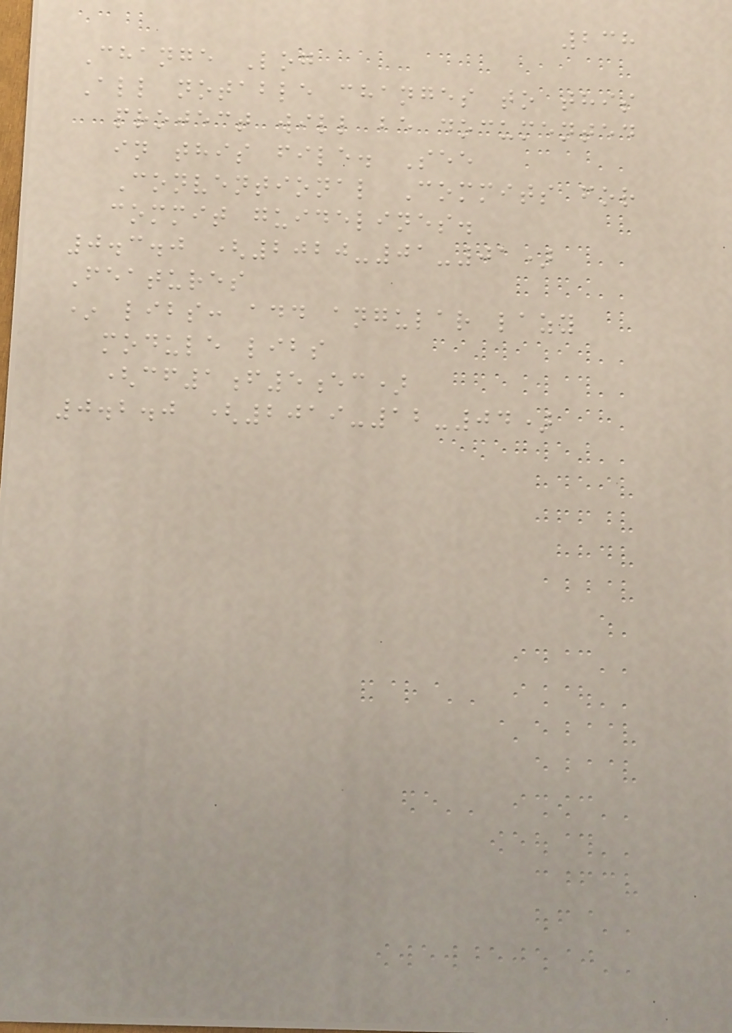238
Change Log
All notable changes to this
project will be documented
in this file. See
Conventional Commits for
commit guidelines.
0.3.0 (2020-01-01)
Features
* libs: add angular lazy
module libs
(cf1f5ec)
0.2.0 (2019-12-04)
